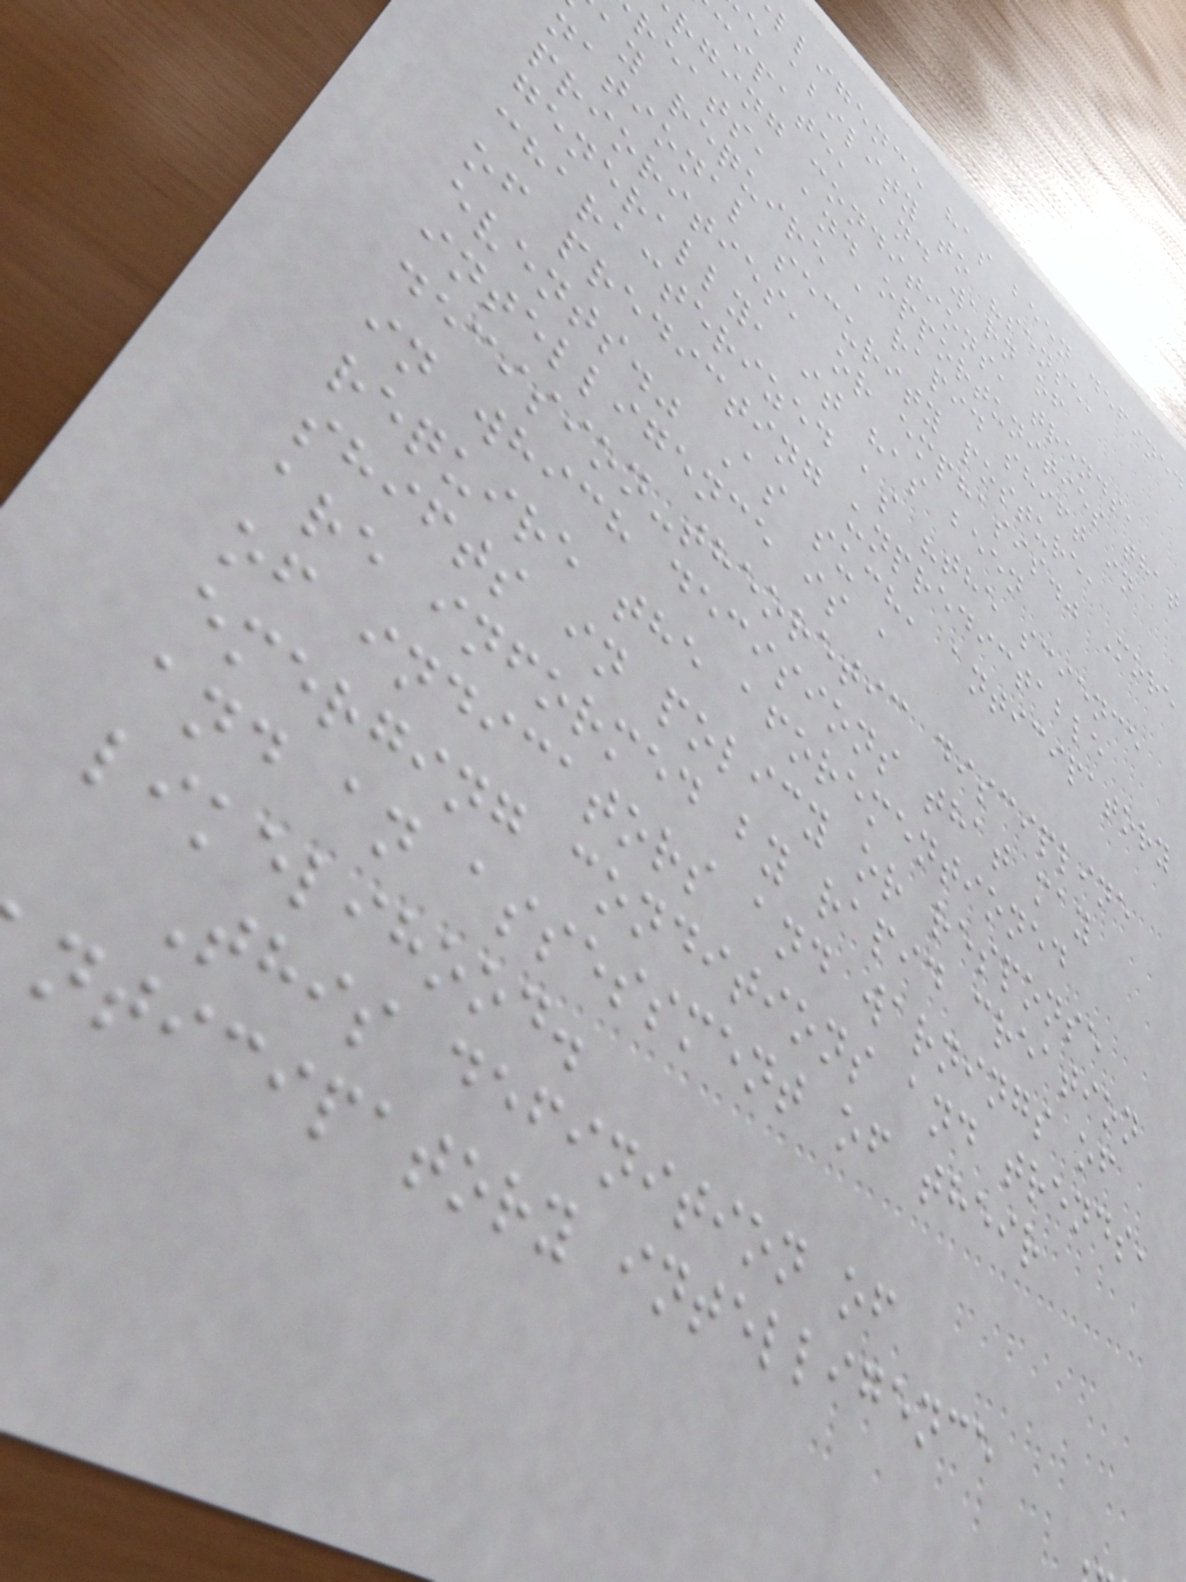lligence has been defined
e ability to "sense,
cipate, and warn of
rging conditions, trends,
reats, and opportunities that
ay require a rapid shift in
national security posture,
priorities, or emphasis." More
generally, it has been
characterized as "the science
of predicting unpredictable
events." As such, anticipatory
intelligence is a
decision-theoretic discipline
in which decisions that may
require the aforementioned
shifts in policy or response
are informed by rapid creation
of indicators and warnings of
emerging conditions and trends,
and an assessment of their
likelihood.
This definition of
nticipatory intelligence
